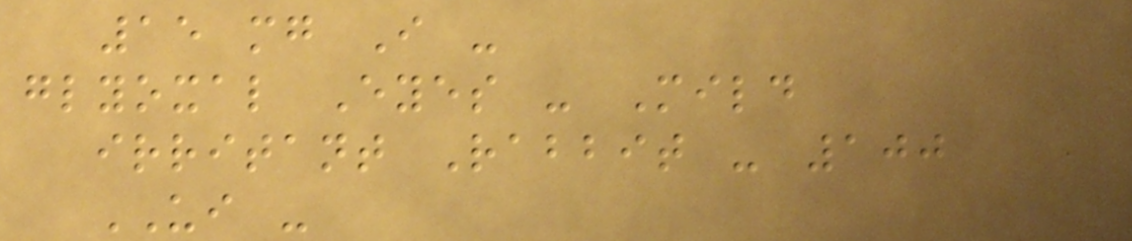15 mg I -
glyoxal Eyes - Mild
irritant Rabbit - 100
UI -
